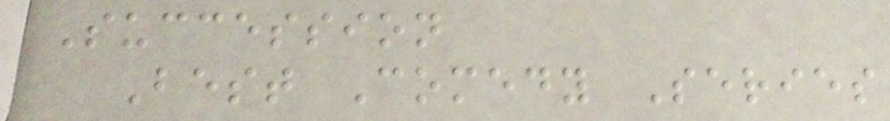Succession
Best Comedy Series
